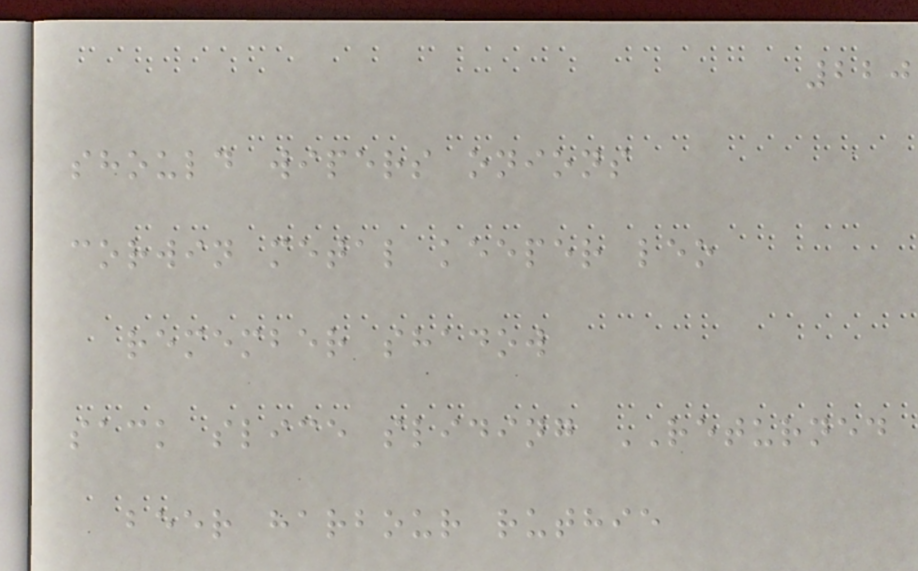220
should wipers onions
corwin metal keeper leo
remember shadow
sack slice sliding RETURNED
beer harbour ruthie
